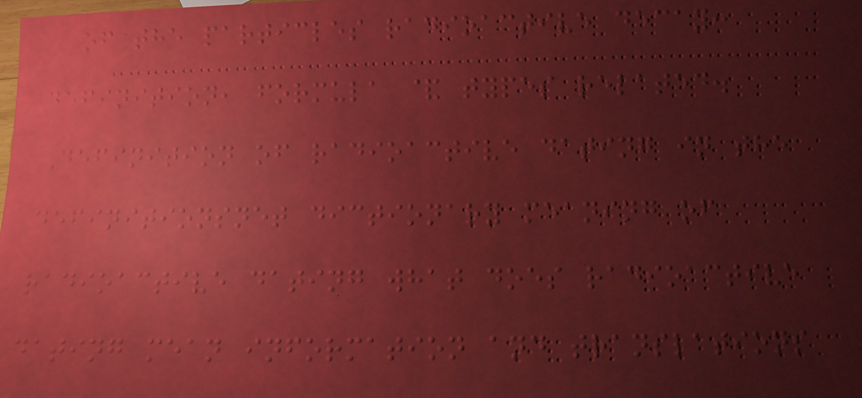of the particles radioactive decay:
definition, formula & types related.
Definition of radioactive dating in the
definitionsnet dictionary meaning of
radioactive dating what does radioactive
dating mean information and translations
